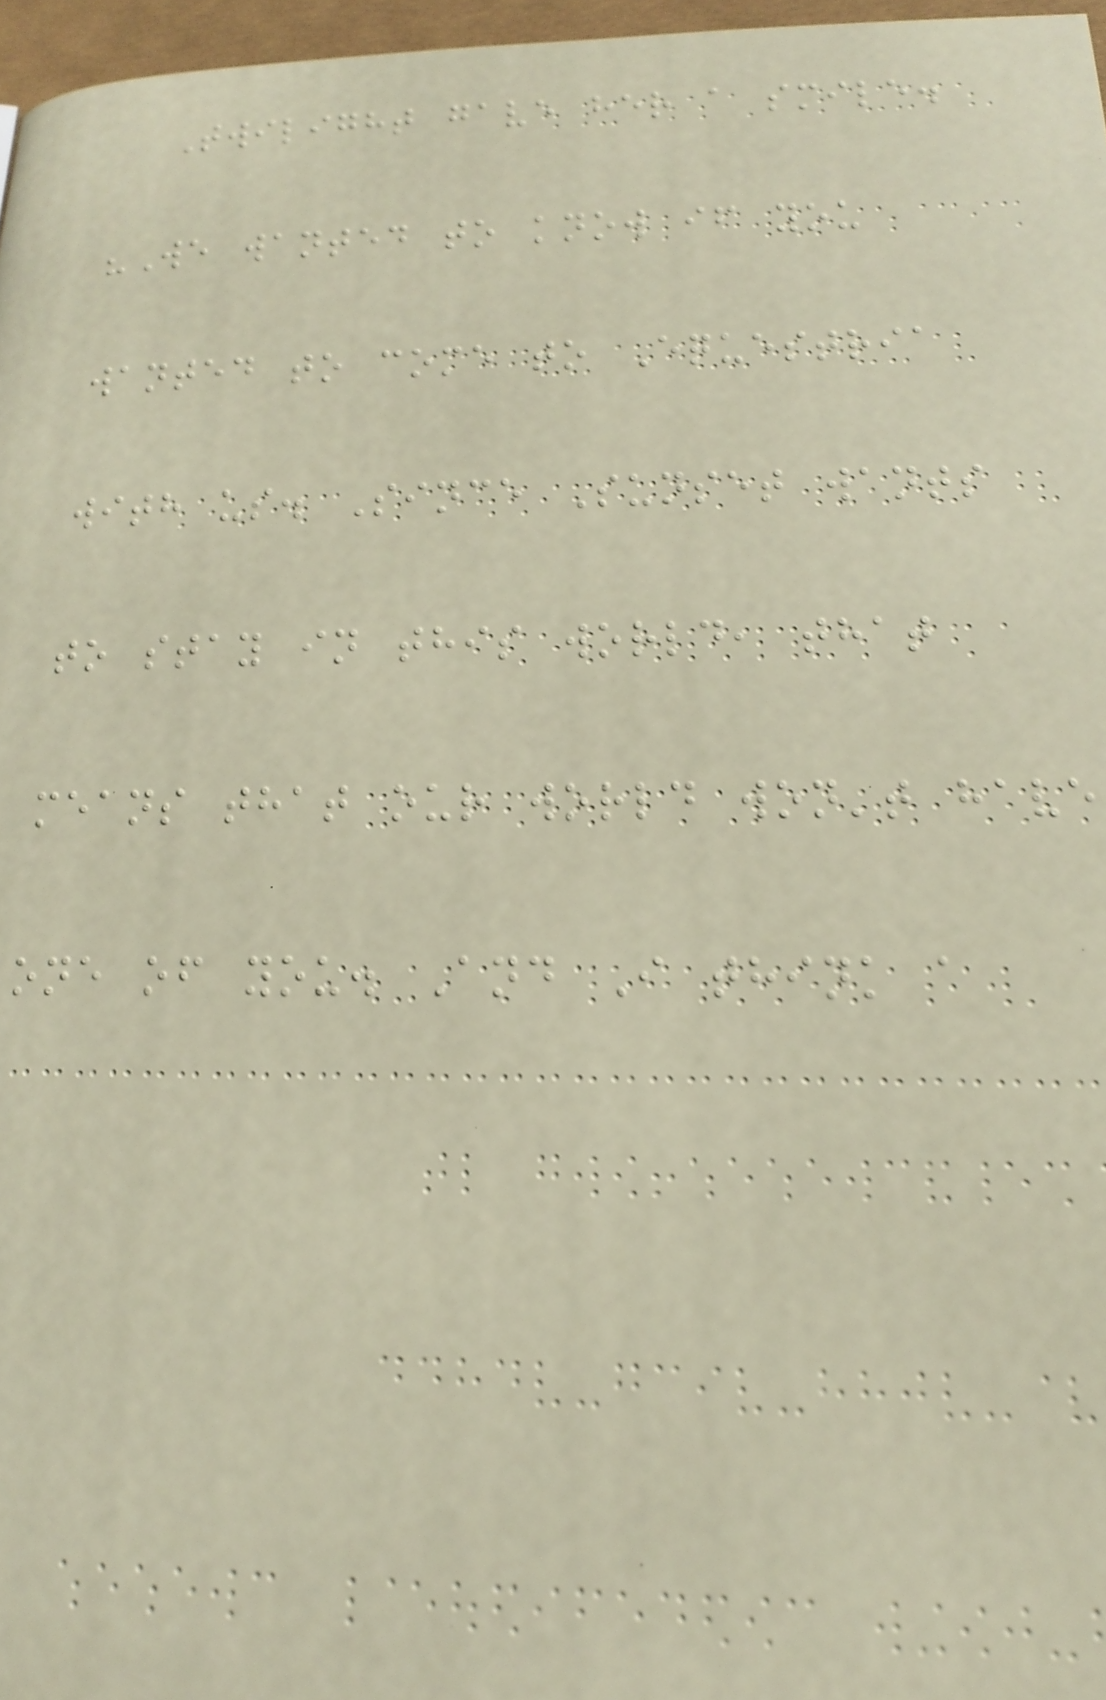Twilight gave her a smile.
"We wanted to know if you
wanted to come to Equestria
with us. Since Sunset wants
to stay in this world, that
means that our world won't have
one of you. And I think a
